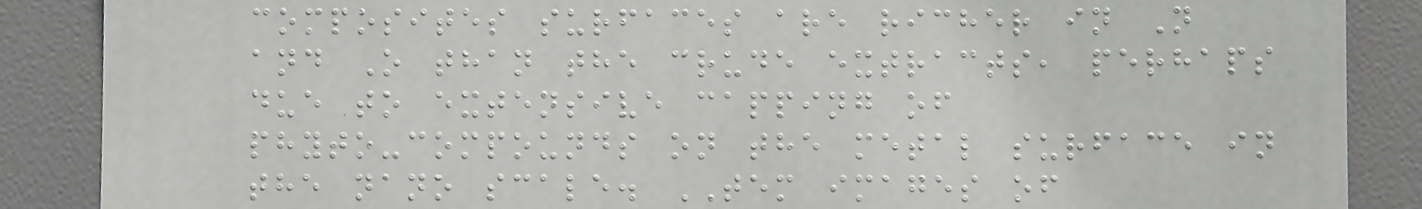composites surfaces are richer in N
and O than the crude extracts, perhaps
due to extensive capping of
phyto-compounds on the metal surface in
the nano scale. TEM images of
